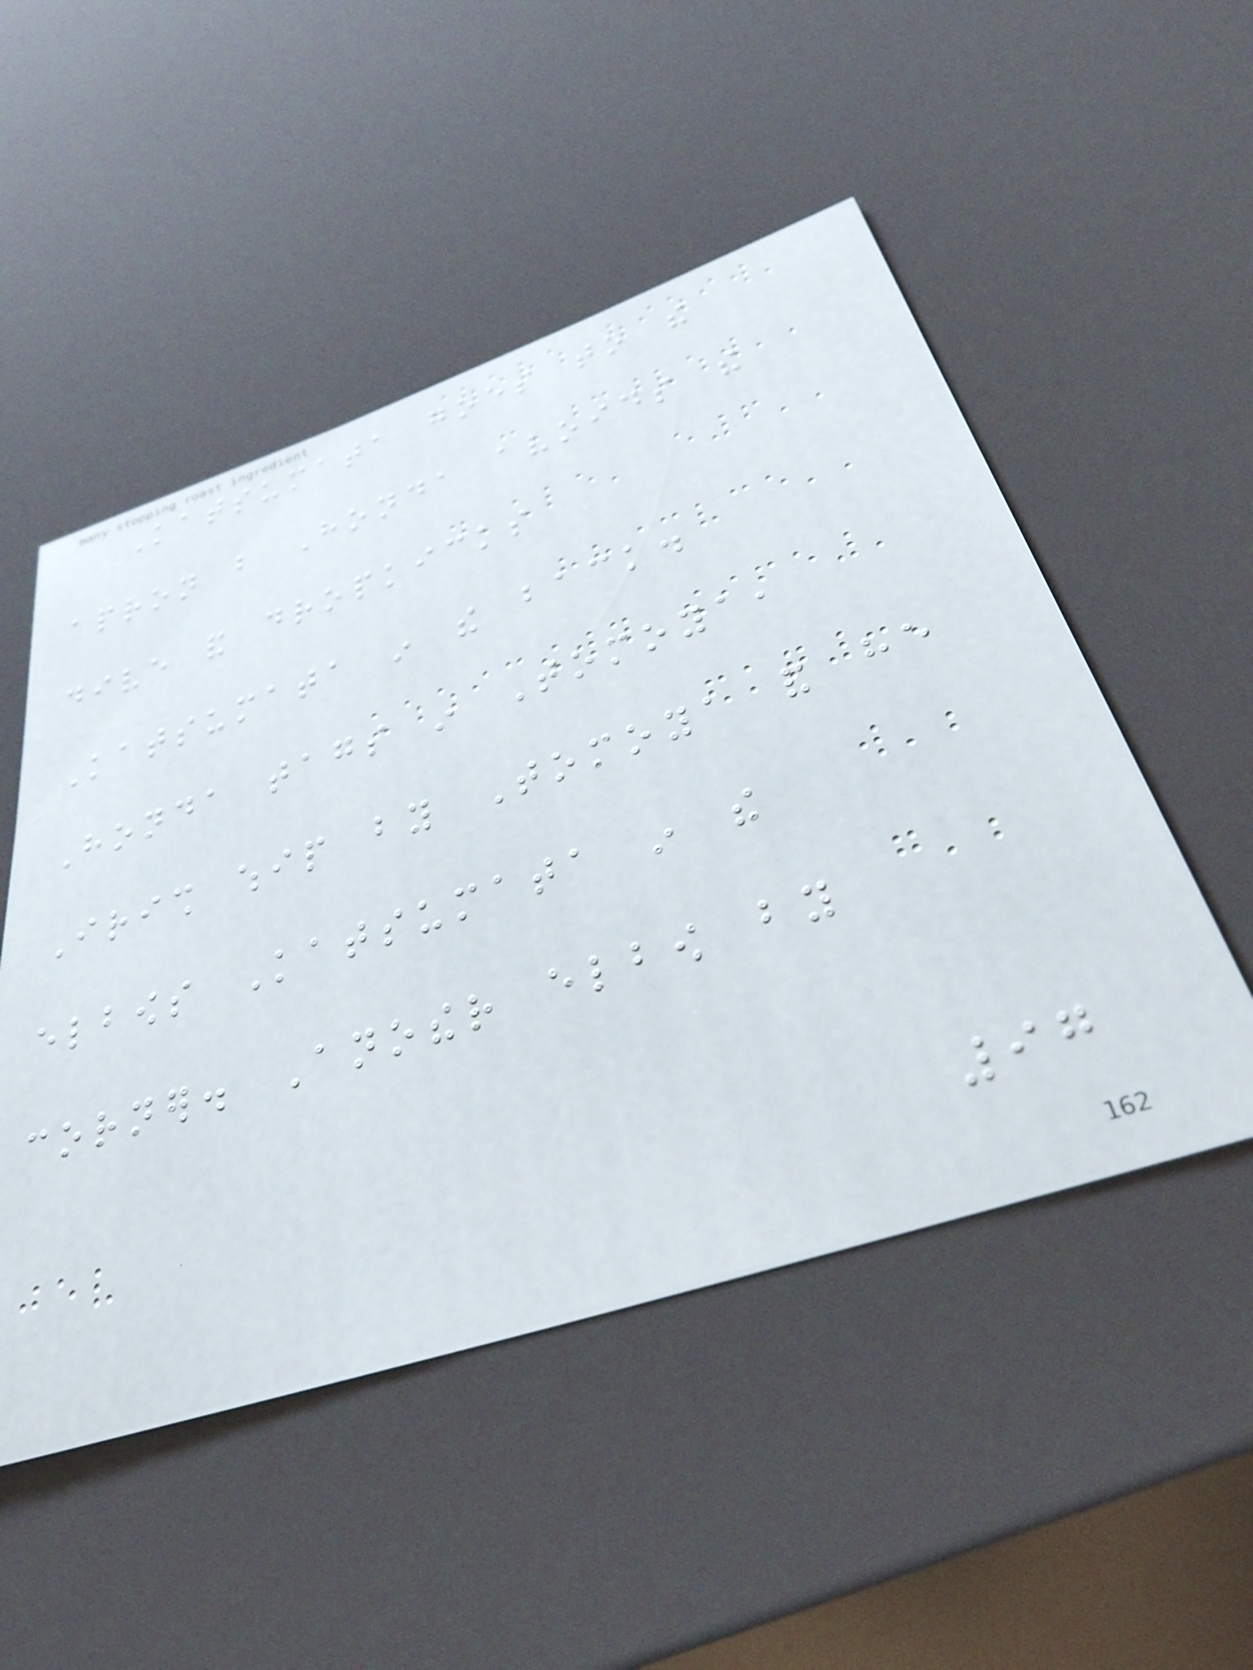Katsumata goes to the
apron but Honda avoids the
dive and dropkicks
Katsumata in the back.
Honda tags in Tomoya,
Irish whip by Tomoya and he
elbows Katsumata in the
corner. Another elbow by
97
